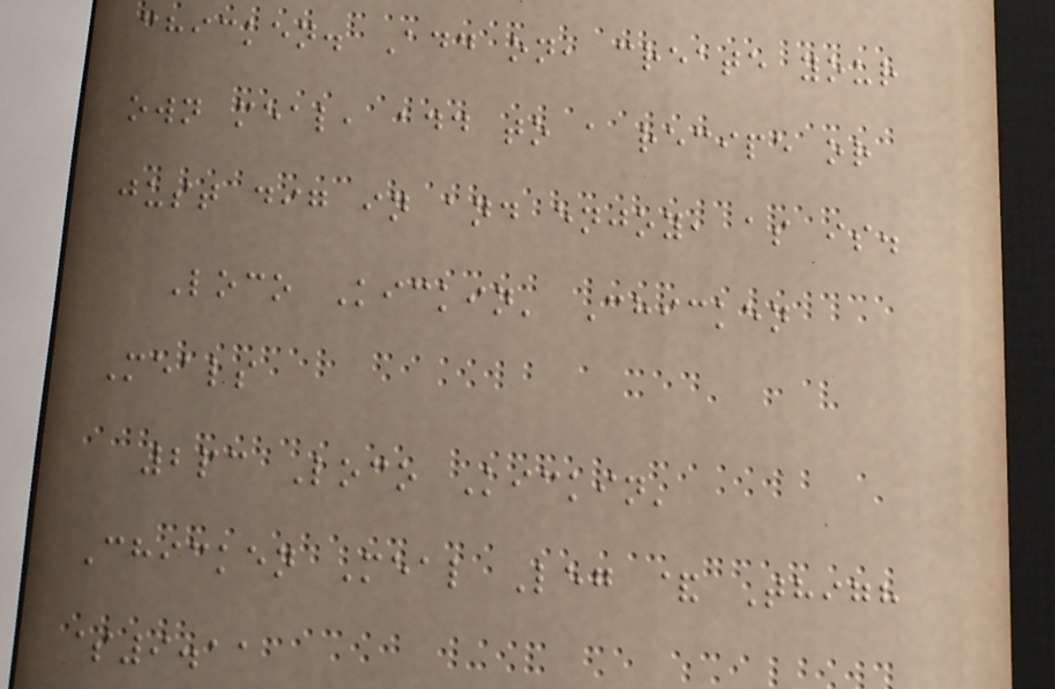chicken. Add on, create your
own meal, add to a recipe or
just dig in and enjoy, as is.
Loco Kickin' Chicken
Meals
2pc Loco Kickin'
Chicken Meal Leg & Thigh
$9.11
